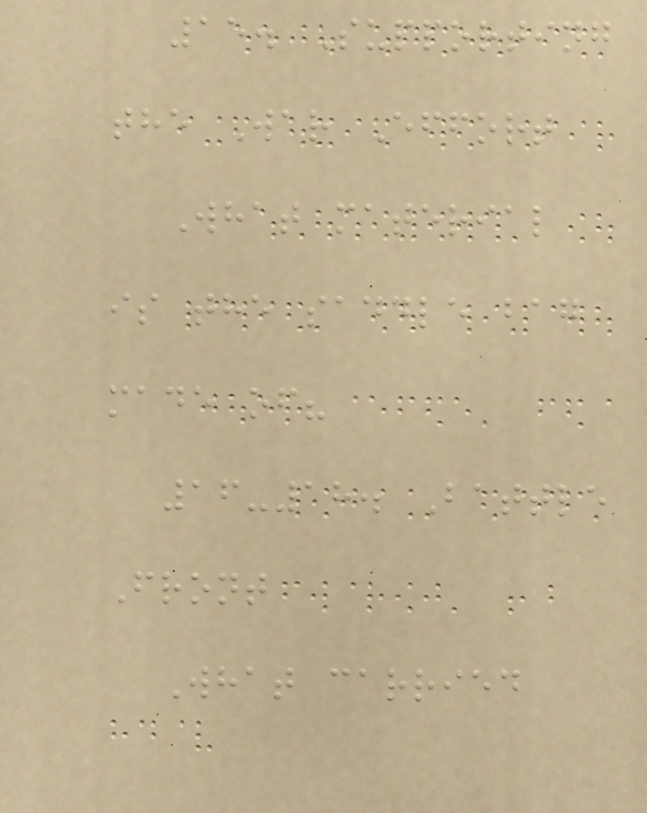15. Supporting
the War Effort
What material
is the saddle bag
made of?
16-18. Battle
Front
What carried
